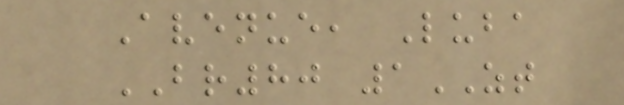Avenue, Luba
BR80 1ZT
